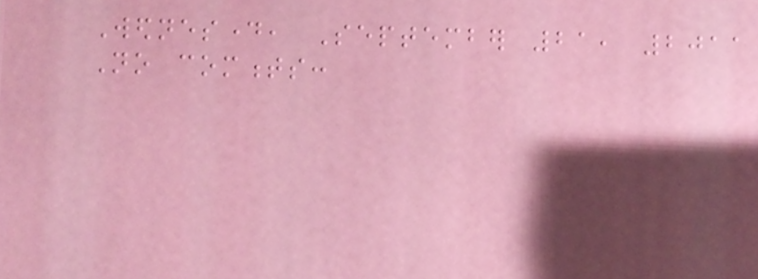Wednesday, September 21, 2011
No comments:
